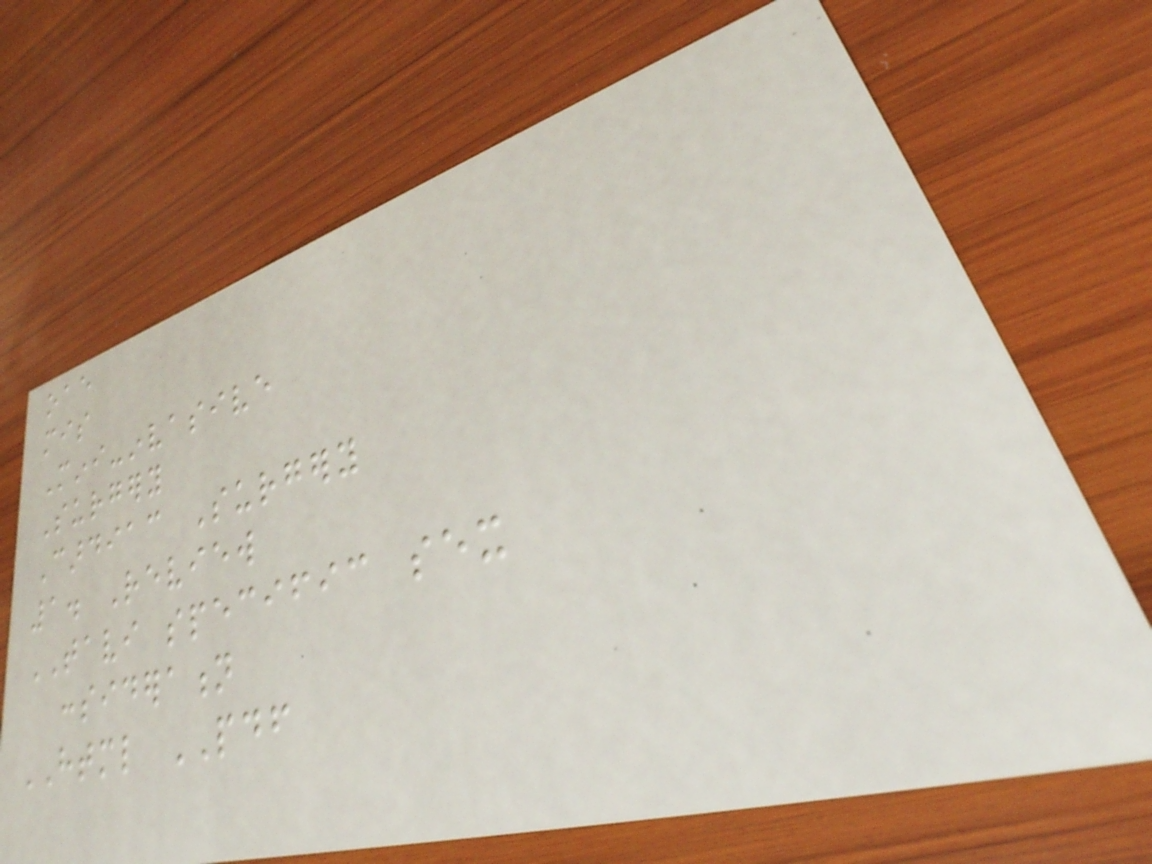oae
mis
Mini-invasive
Surgery
Cardiac Surgery
1. Review
TAVI specific sex
consideration
HTML PDF
